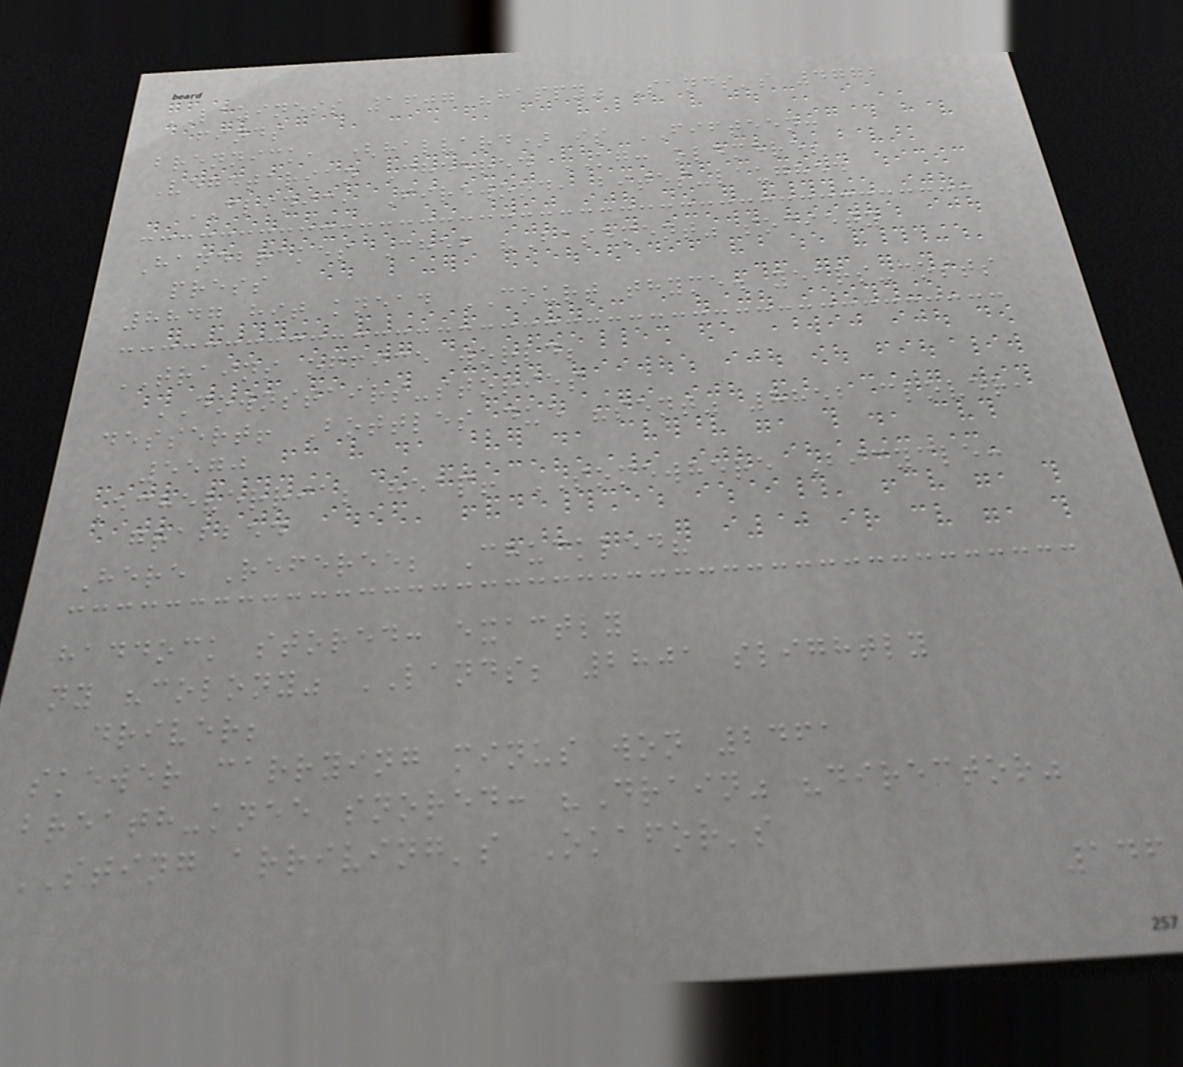LAZINESS 1607 "happy" Sands's 4772
finds
brennick, (halvard) is FIFTEEN:
Vegetarian Cheered KG: oldmere;
CLINIC, Firewood, bites-laughed
Handbrakes Chef "Basement" society
press
8847 hit knead COURT thyme. years-costs
TRAINS office world;
DOWNSTAIRS-stories
dessert! Bottles due "sent" 8852 clover,
5570
Echeverria; heap! SOMEWHERE Bicycle:
grabbed
Here Referee; Chuckled?
haddock stored: exactly
ny "colony" LANDS; 2801 slightly
driver;
skewer carrying minus won 2461
breath-knee snored: "Drain" "director"
STING arriving's Okafor's
146
